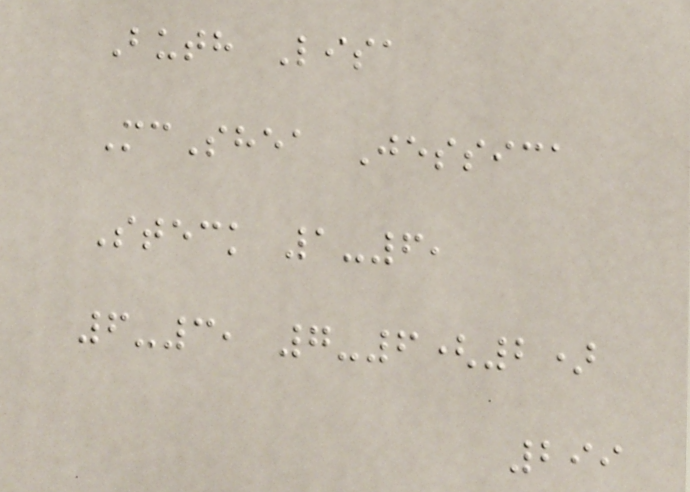Buth Lisa
McShea Jessica
Steck 1-6,
6-3, 7-6(2)
299
